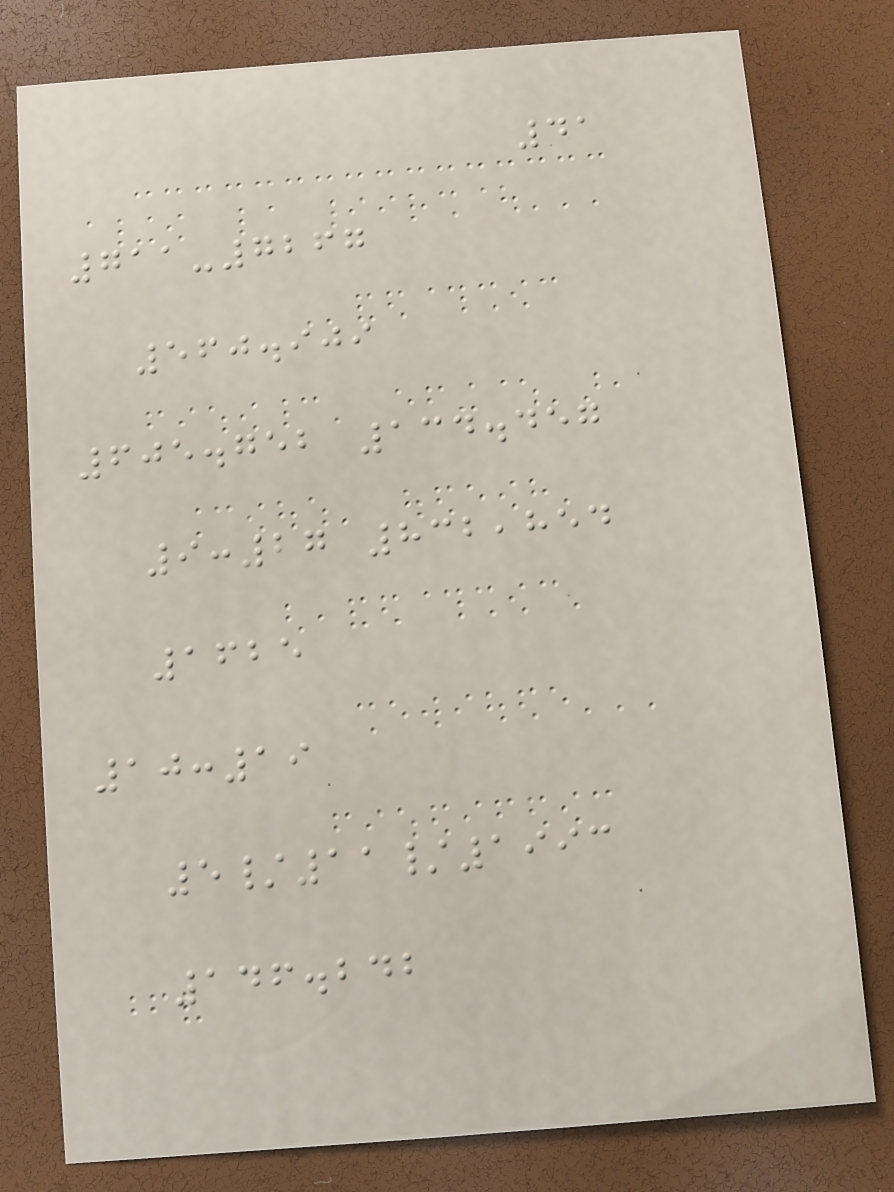41
711-7267
560.909
605.752 134.457
9:27 832,854
1625
10:19
5/11/1993
146.242
